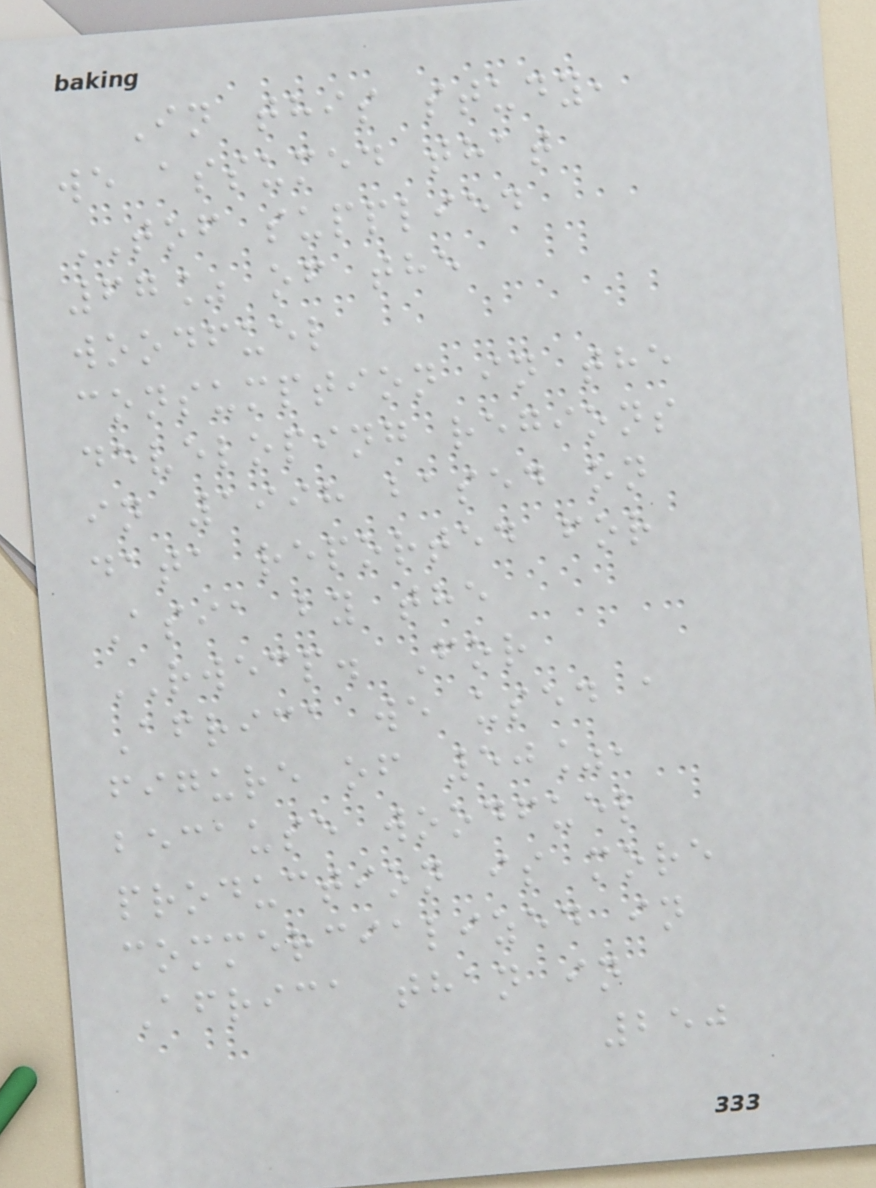In this study,
we assumed that
TOF supplied
67% of the
woodfuel
consumption in the
developing regions
in 1998 based on
data reported for
Asia by the
RWECP. For
Africa we used a
figure of 50%,
because woodfuel
production is more
commercialized in
Africa than in
250
